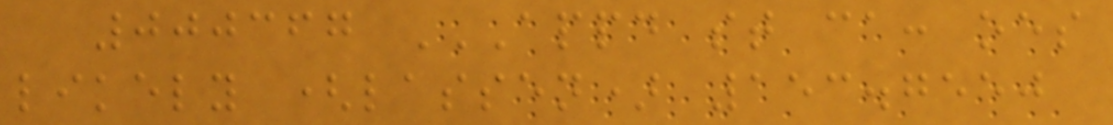000367 APPD ST CA: OES
LIKELY (LASSEN) 153.7550
